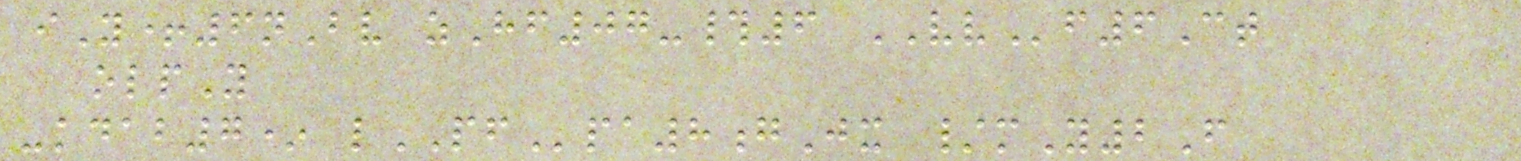iY+6nBv zHf07-#6 VVf6Ct
olpY
-kdab7* lPFpa8gJx /mY2F
